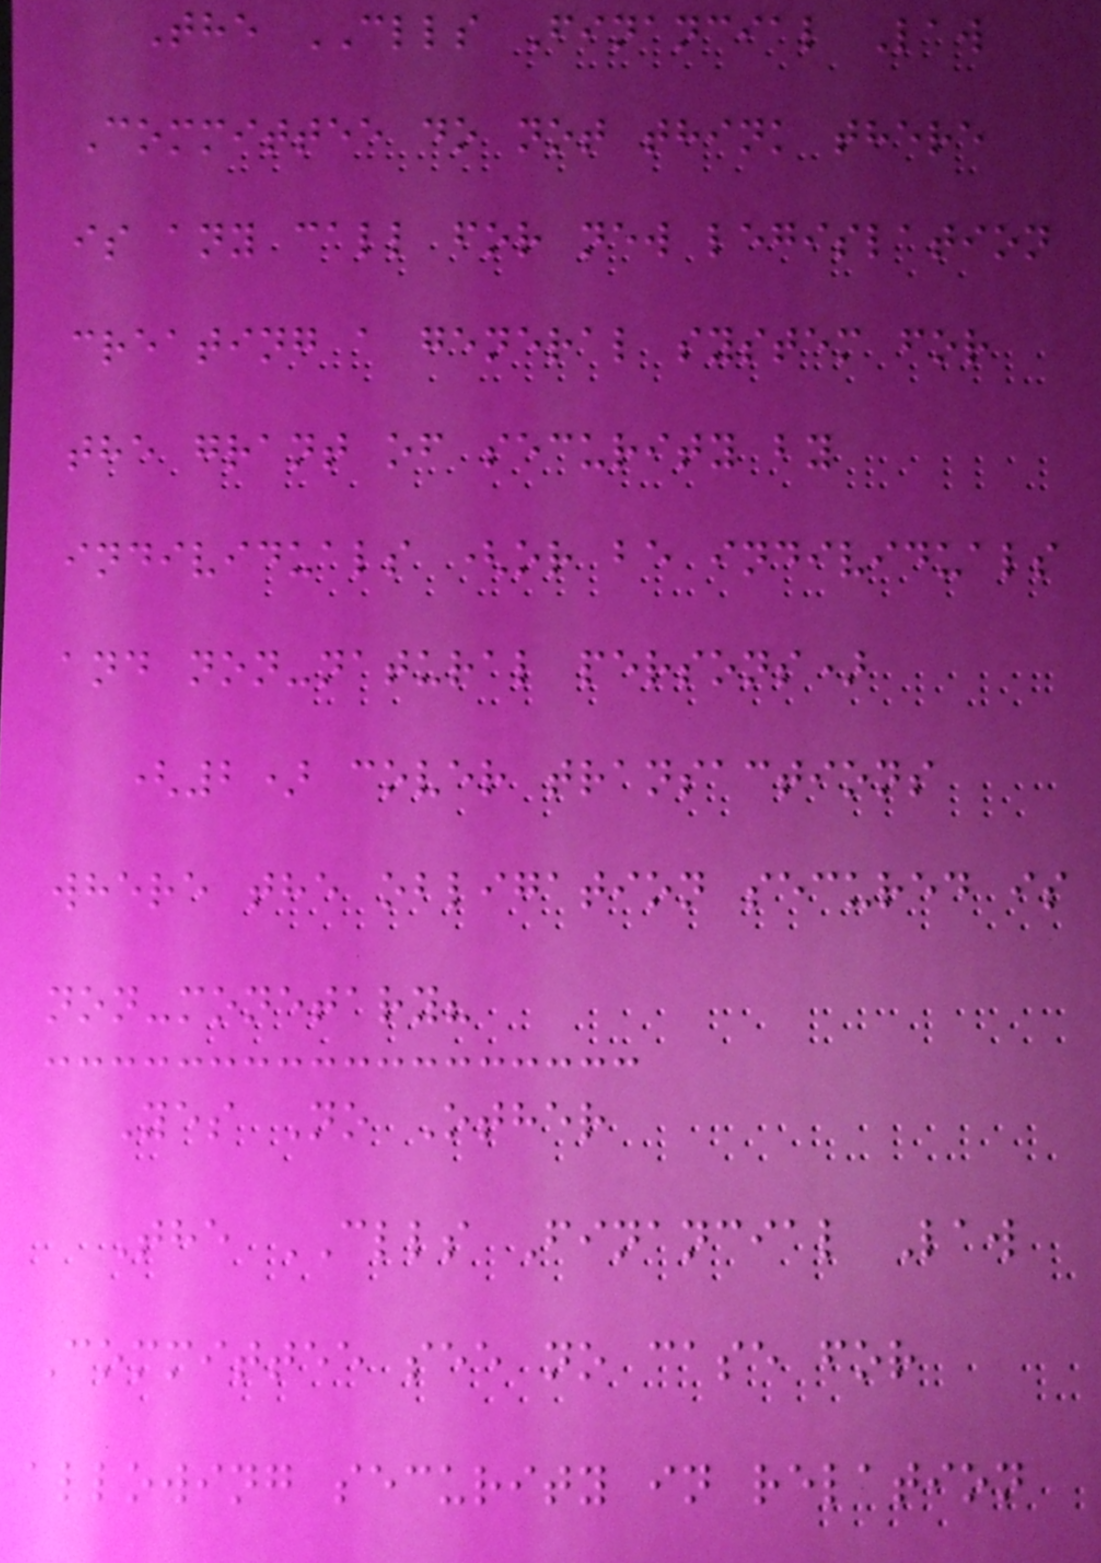The CLLS Financial Law
Committee do not think there
is any call for new legislation
creating a general system for
the grant of security by
individuals (or be individuals
and non-natural persons)
(2) cover transactions
where the obligation secured is
non-monetary?
Yes No Other
The CLLS Financial Law
Committee see no case for
allowing security in relation
